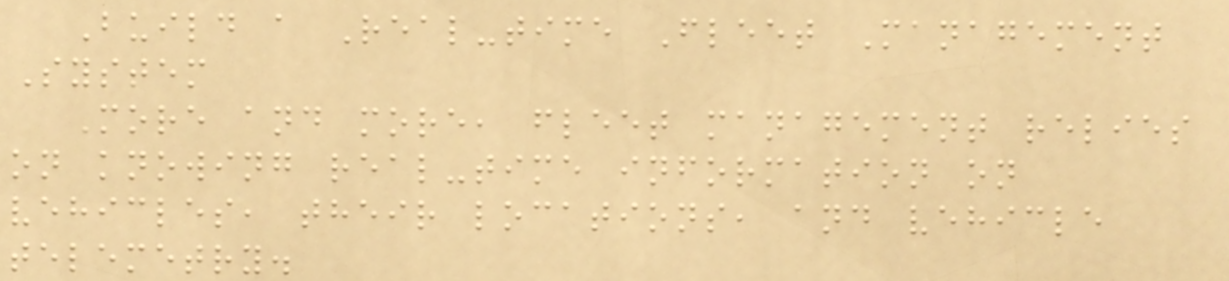Build a Real-time Fleet Management
System
More and more, fleet management relies
on knowing real-time information on
vehicles, their locations, and vehicle
telemetry.
